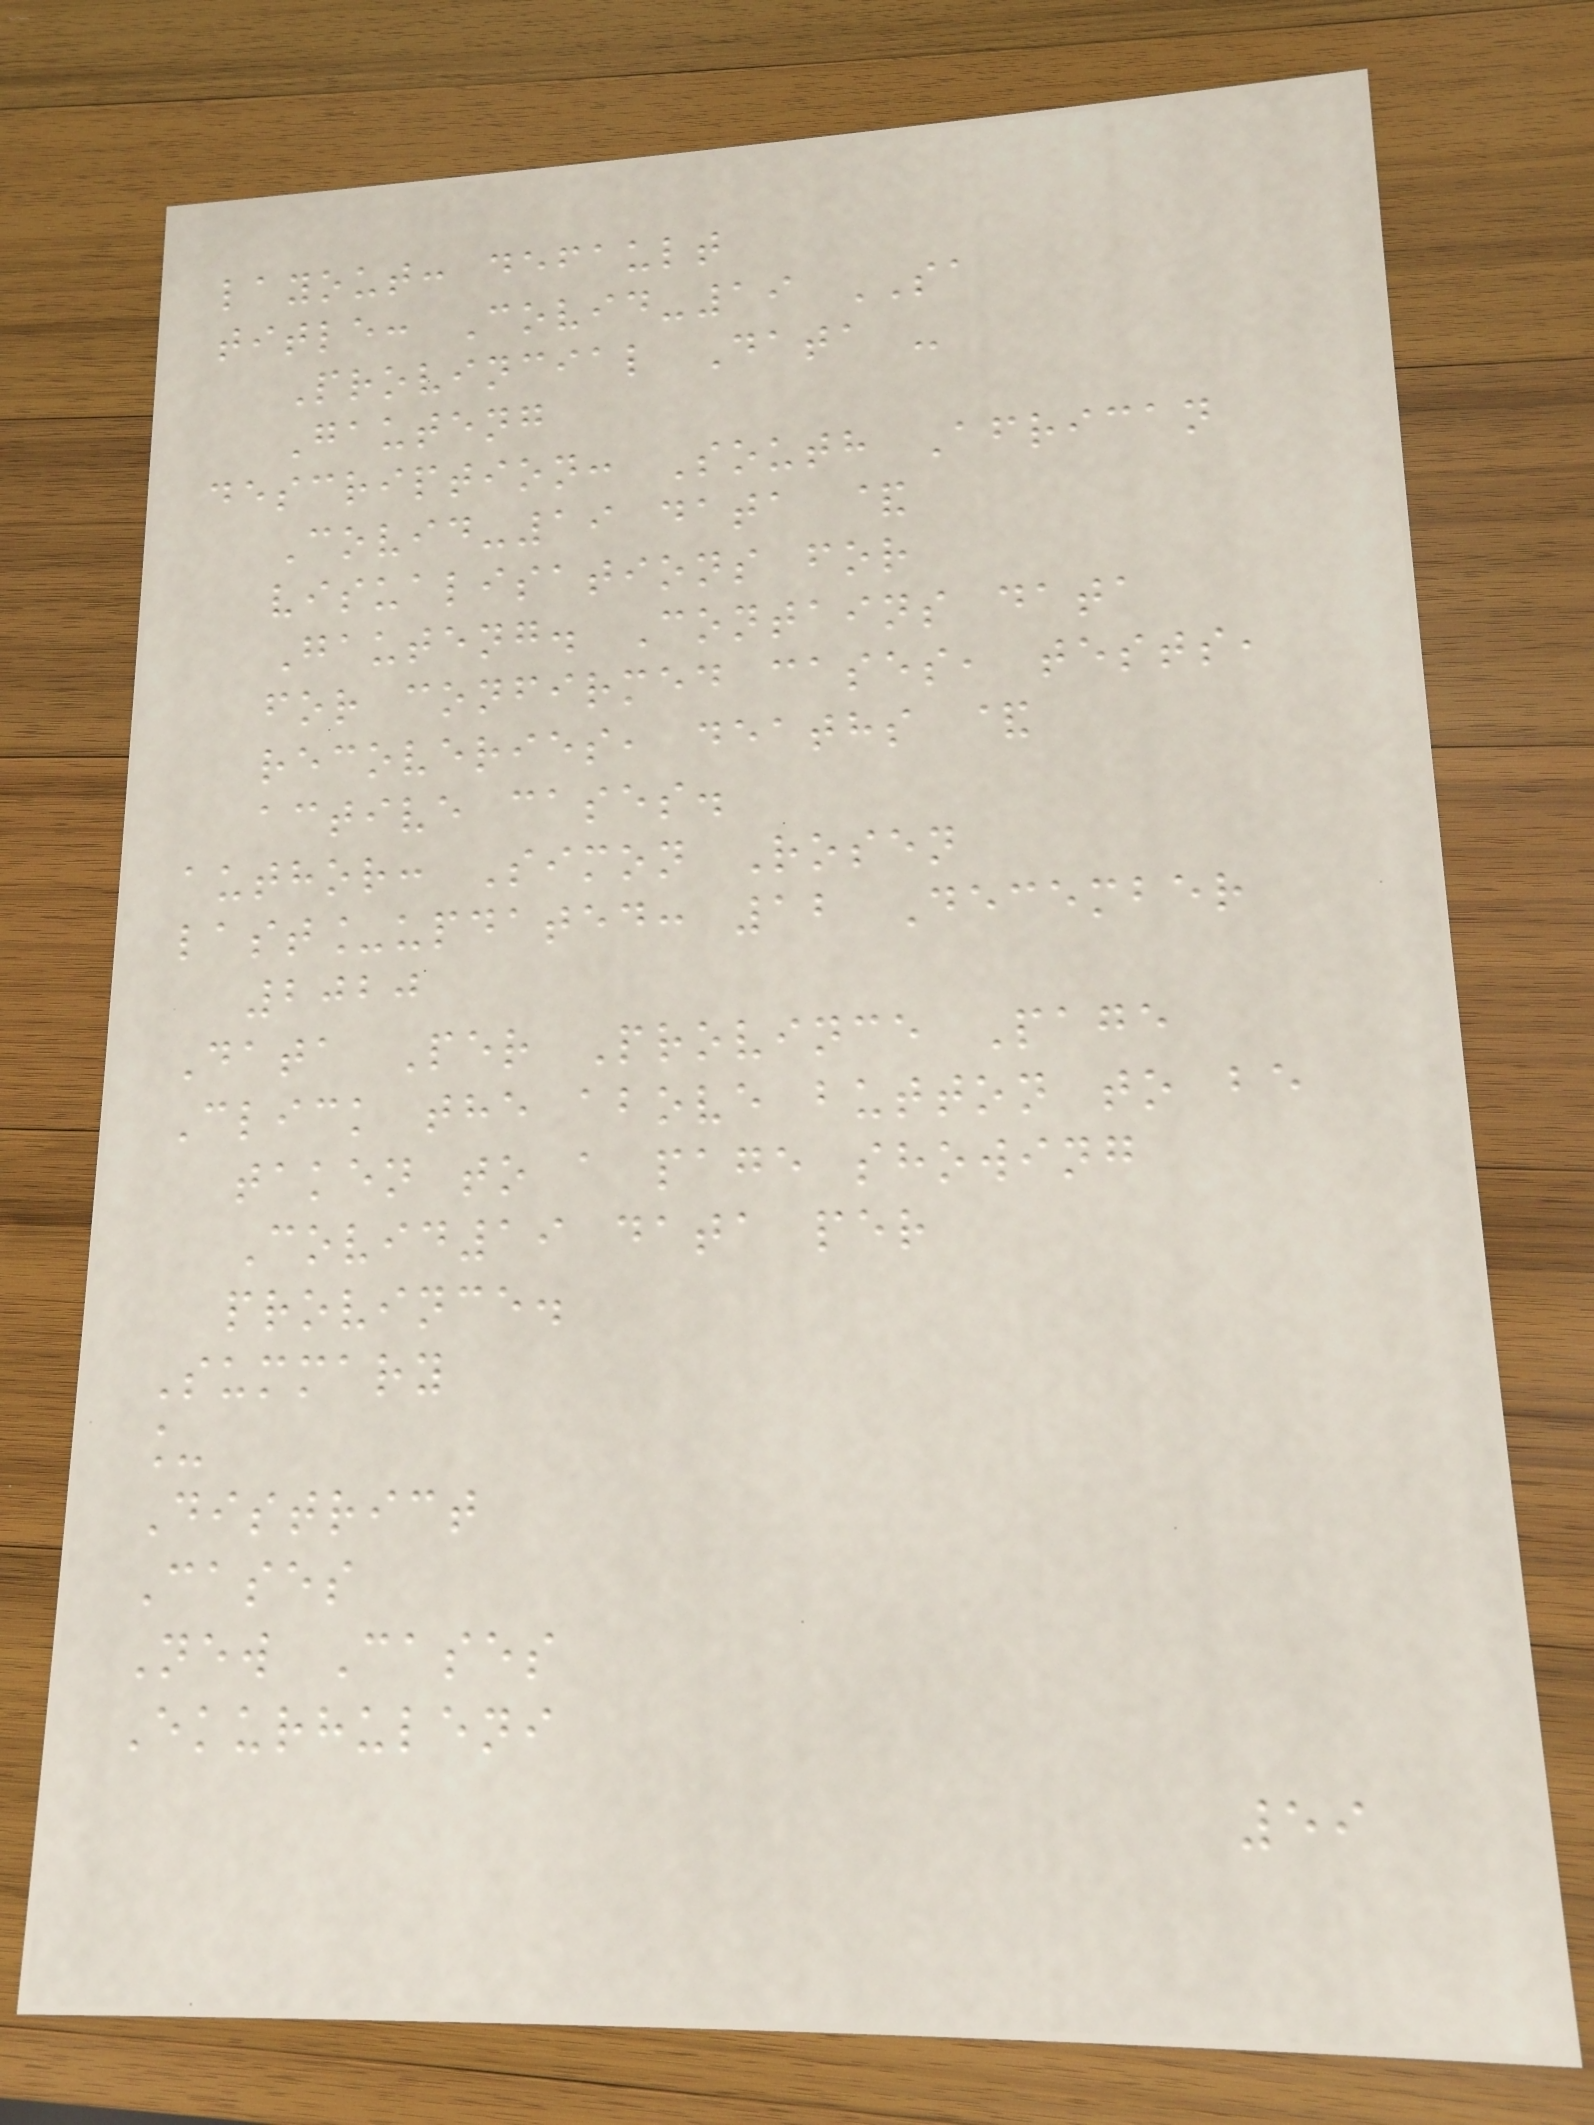layout: default
title: Covid-19 SA
Provincial Data -
Gauteng
description: South African
Covid-19 data &
visualisations for
Gauteng. Contains data
for confirmed cases, tests,
recoveries, deaths &
active cases.
author: Simon Rosen
last_updated: 12 December
2020
Data Per Province Page
Click the above button to be
taken to a page showing
Covid19 data per
province.
Summary
_
District
Cases
New Cases
Ekurhuleni
59
